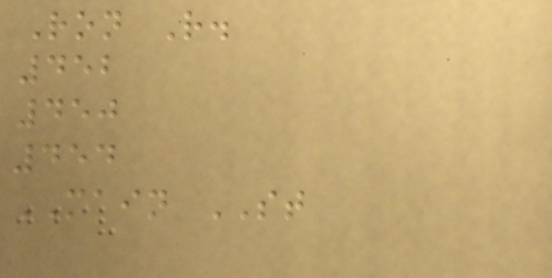Ron R.
452
450
454
MAIN ST
